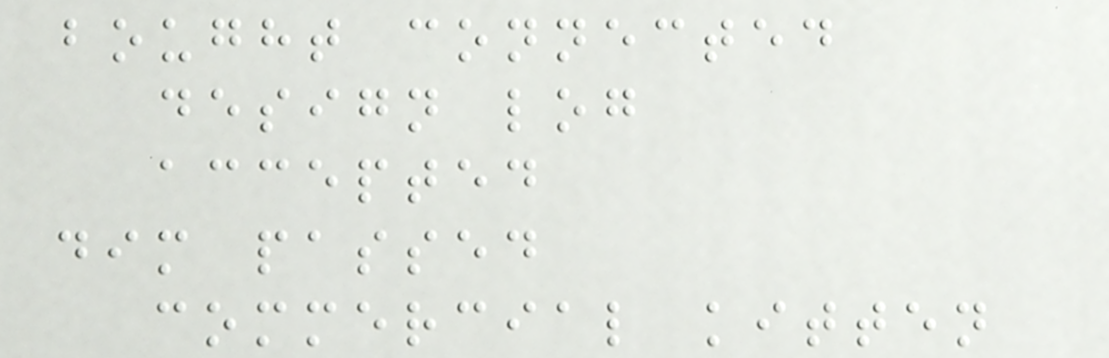bought connected
design log
accepted
dim passed
commercial kitten
